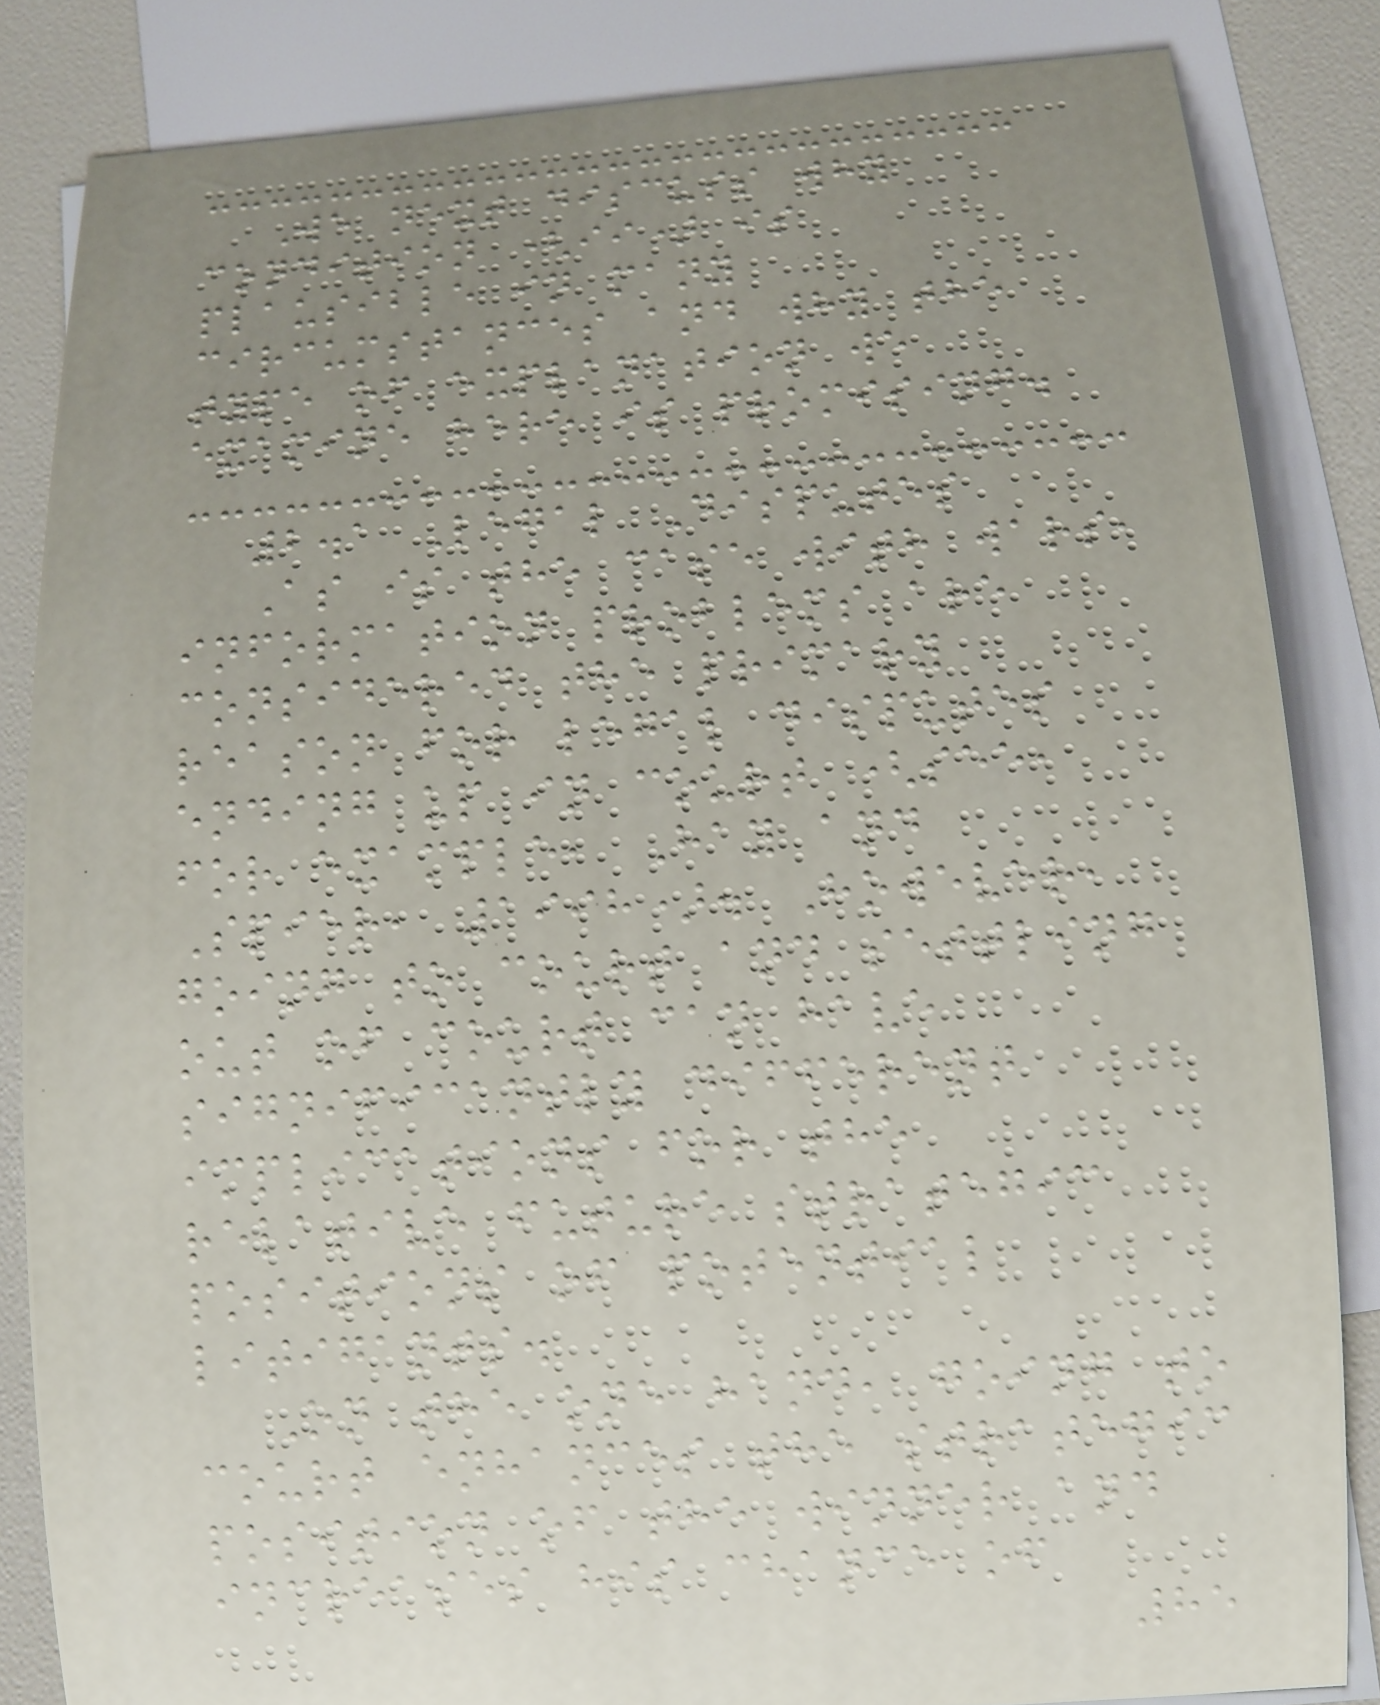We next discuss why
condition (ii) is
plausible in many
circumstances and why the
type of explanation we
examine here is promising.
2.1 Legal Disputes
As is the case with wars,
information problems are
considered the primary
reason for legal disputes
ending up in court (see,
for example, Hay and
Spier, 1998). However,
going to court and settling
out of court can have
significantly different
implications for the
relative future strategic
positions of potential
litigants.
On the one hand, going to
court enhances the strategic
position of the winner and
increases his chance of
85
